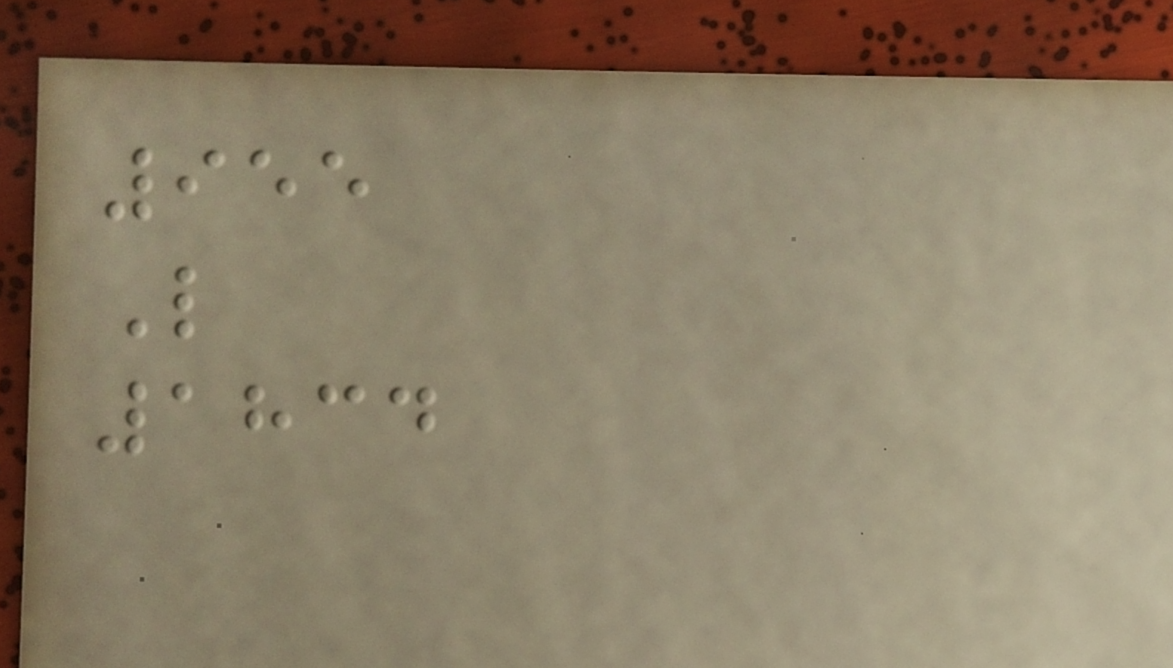955
L
1834
